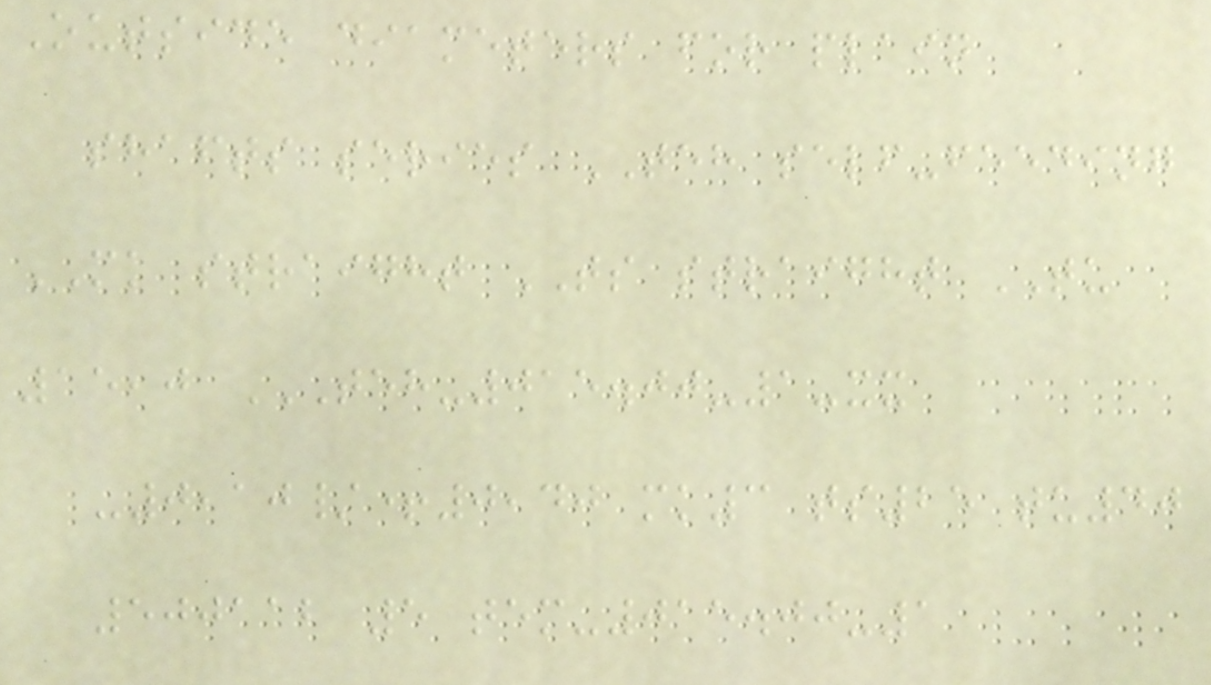Outside diameters for plain
shafts series TEH self-feeding
MK straight TS straight TU
15,0 TEH-015.00-1-XX
-0,10/+0,40 MK3 TS25 TU40
500112 5 TEM-015.00-1
